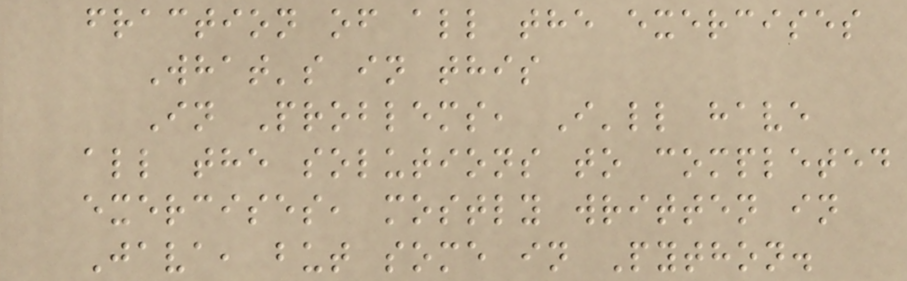fraction of all the exercises
What's in this
In Problems, I'll have
all the solutions to completed
exercises, mostly written in
Java, but some in Python.
